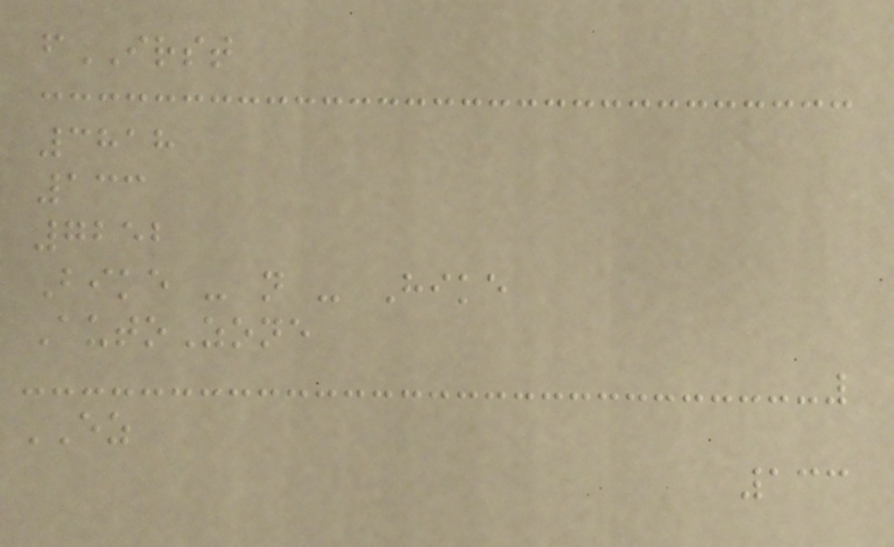fIRST
3818
133
7252
Bike - n - Hike
AutoZone
EZ
133
